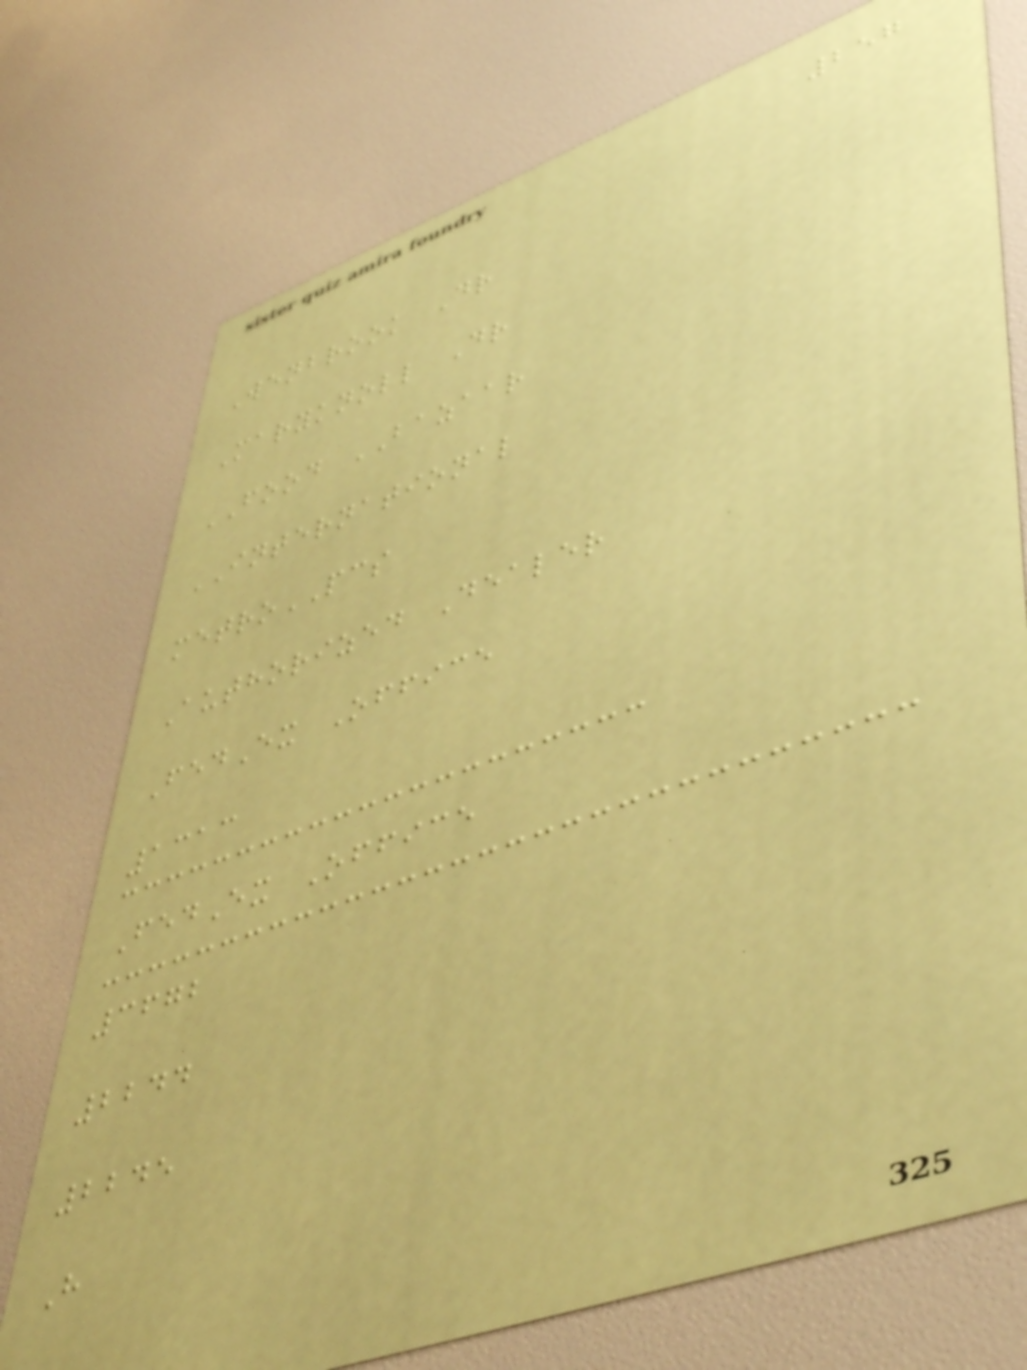257
Wenbrook Dr
Maryknoll Dr
FOOD BAZAAR
INTERNATIONAL
metroPCS
Authorized Dealer
FedEx Office
1313
FedEx Office
3672
2244
2245
H
